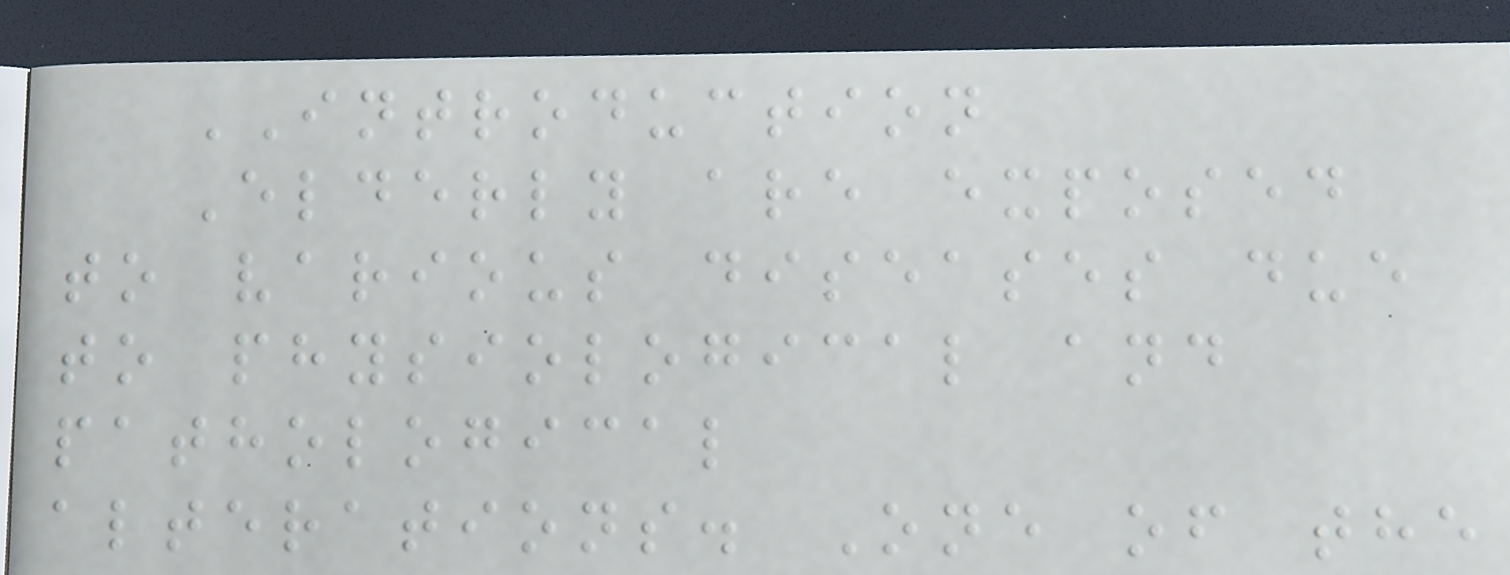INTRODUCTION
Elderly are exposed
to various diseases due
to physiological and
pathological
alterations. One of the
